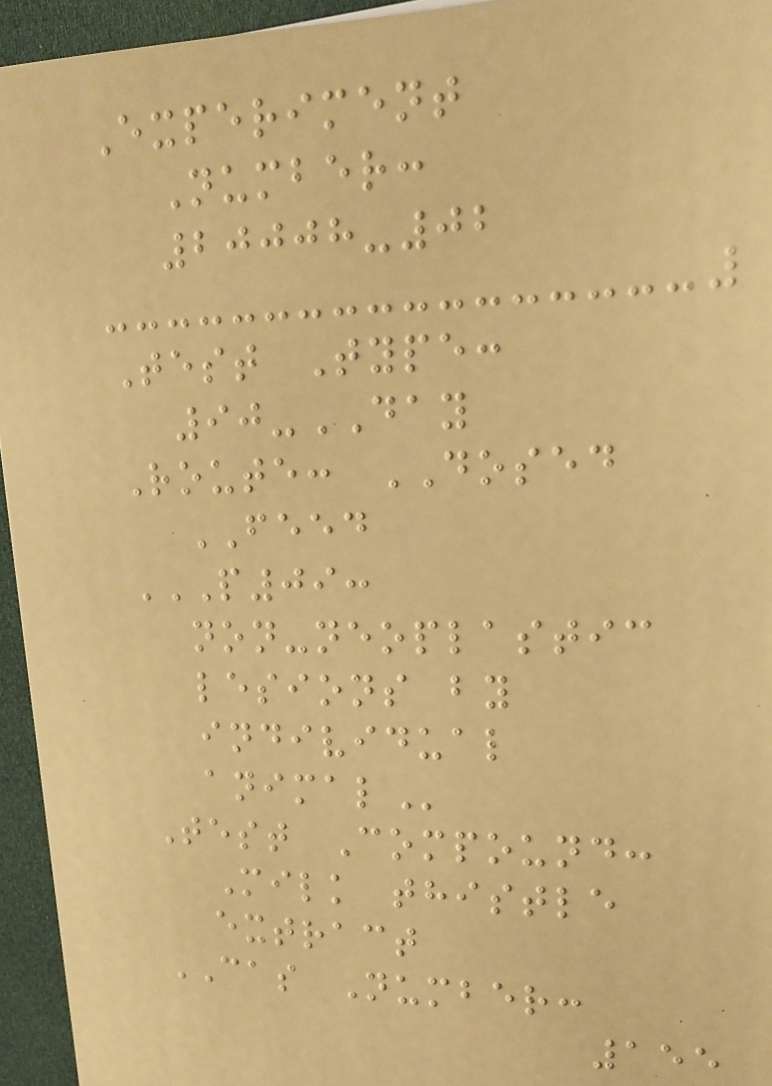Experiment
Number:
20008-02
Test Type:
90-DAY
Route: DOSED
FEED
P09:
NON-NEOPLASTIC
LESIONS BY
INDIVIDUAL
ANIMAL
Test Compound:
Milk thistle
extract
CAS Number:
155
